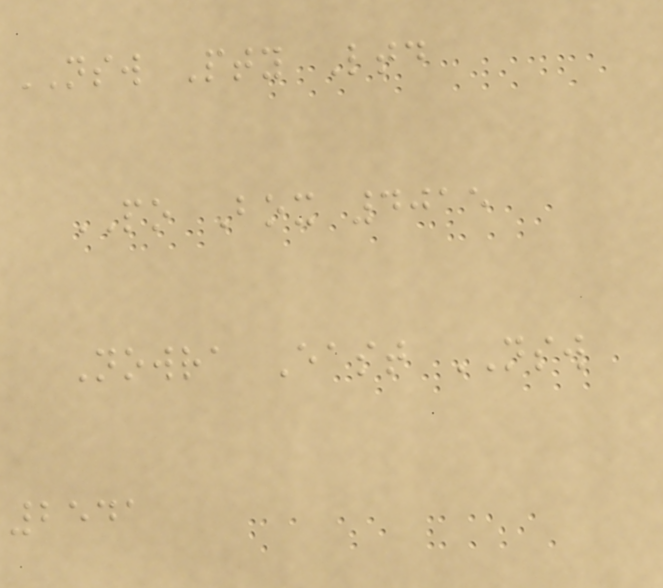NSW Pty Ltd
PO Box 4015
Nowra East NSW
2541
